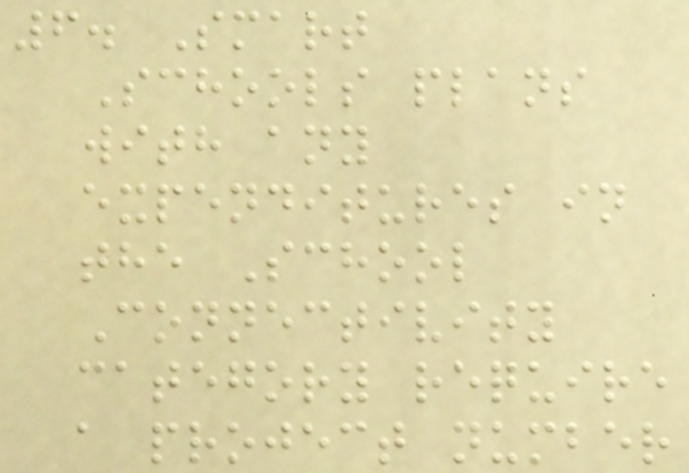6. Smart
Schools plans
with any
expenditures in
the School
Connectivity
category require
a project number
